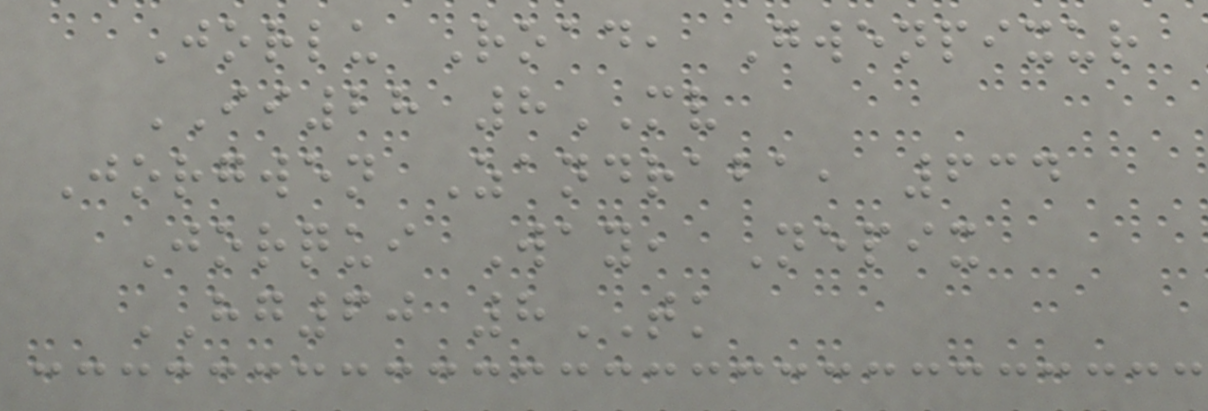Jorlu Road, Gwenpixur
II28 8MV
Jorgwen Zandraba, 634
Jorqui Way, Nepix
HG60 8TK
